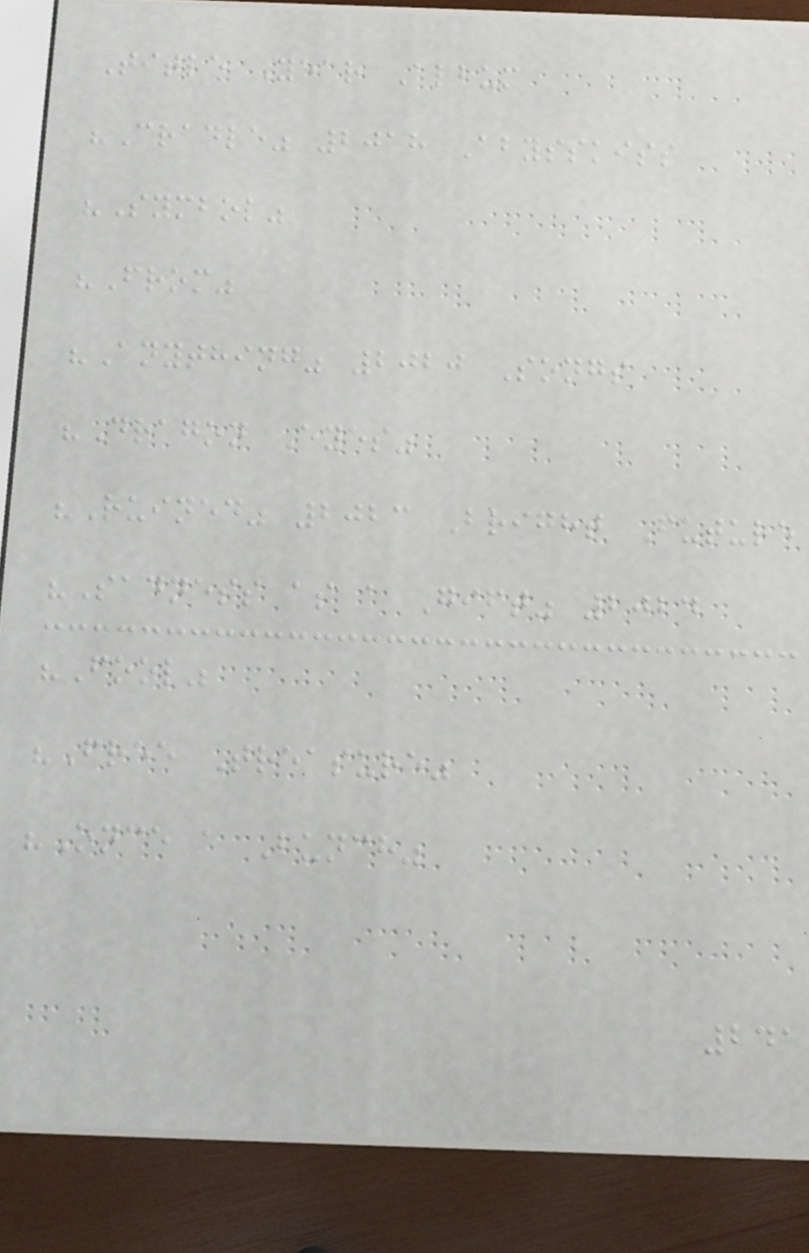Title Year Album
"Cradle" 2018 Abysskiss
"Symbol"
"From"
"Anything" 2020 Songs
"Dragon Eyes"
"Ruined" 2023 Bright Future
"Sadness as a Gift" 2024
"Fool"
"Free Treasure"
"Once a Bunch"
241
